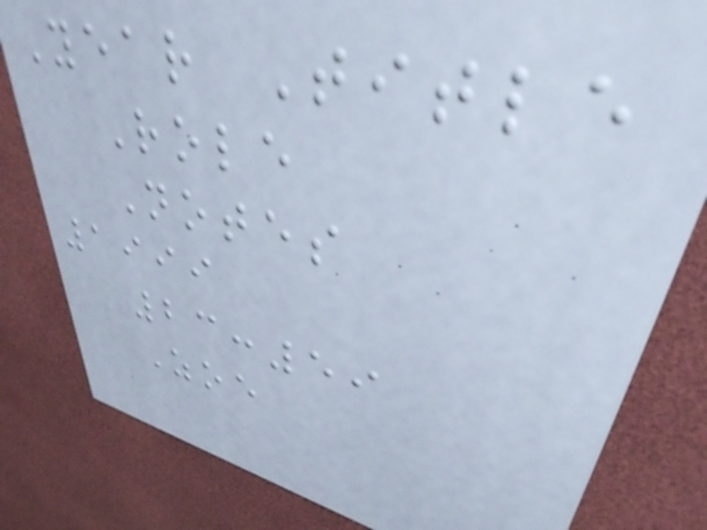Year Title
Role
Notes
1999
23:59
Zoe
